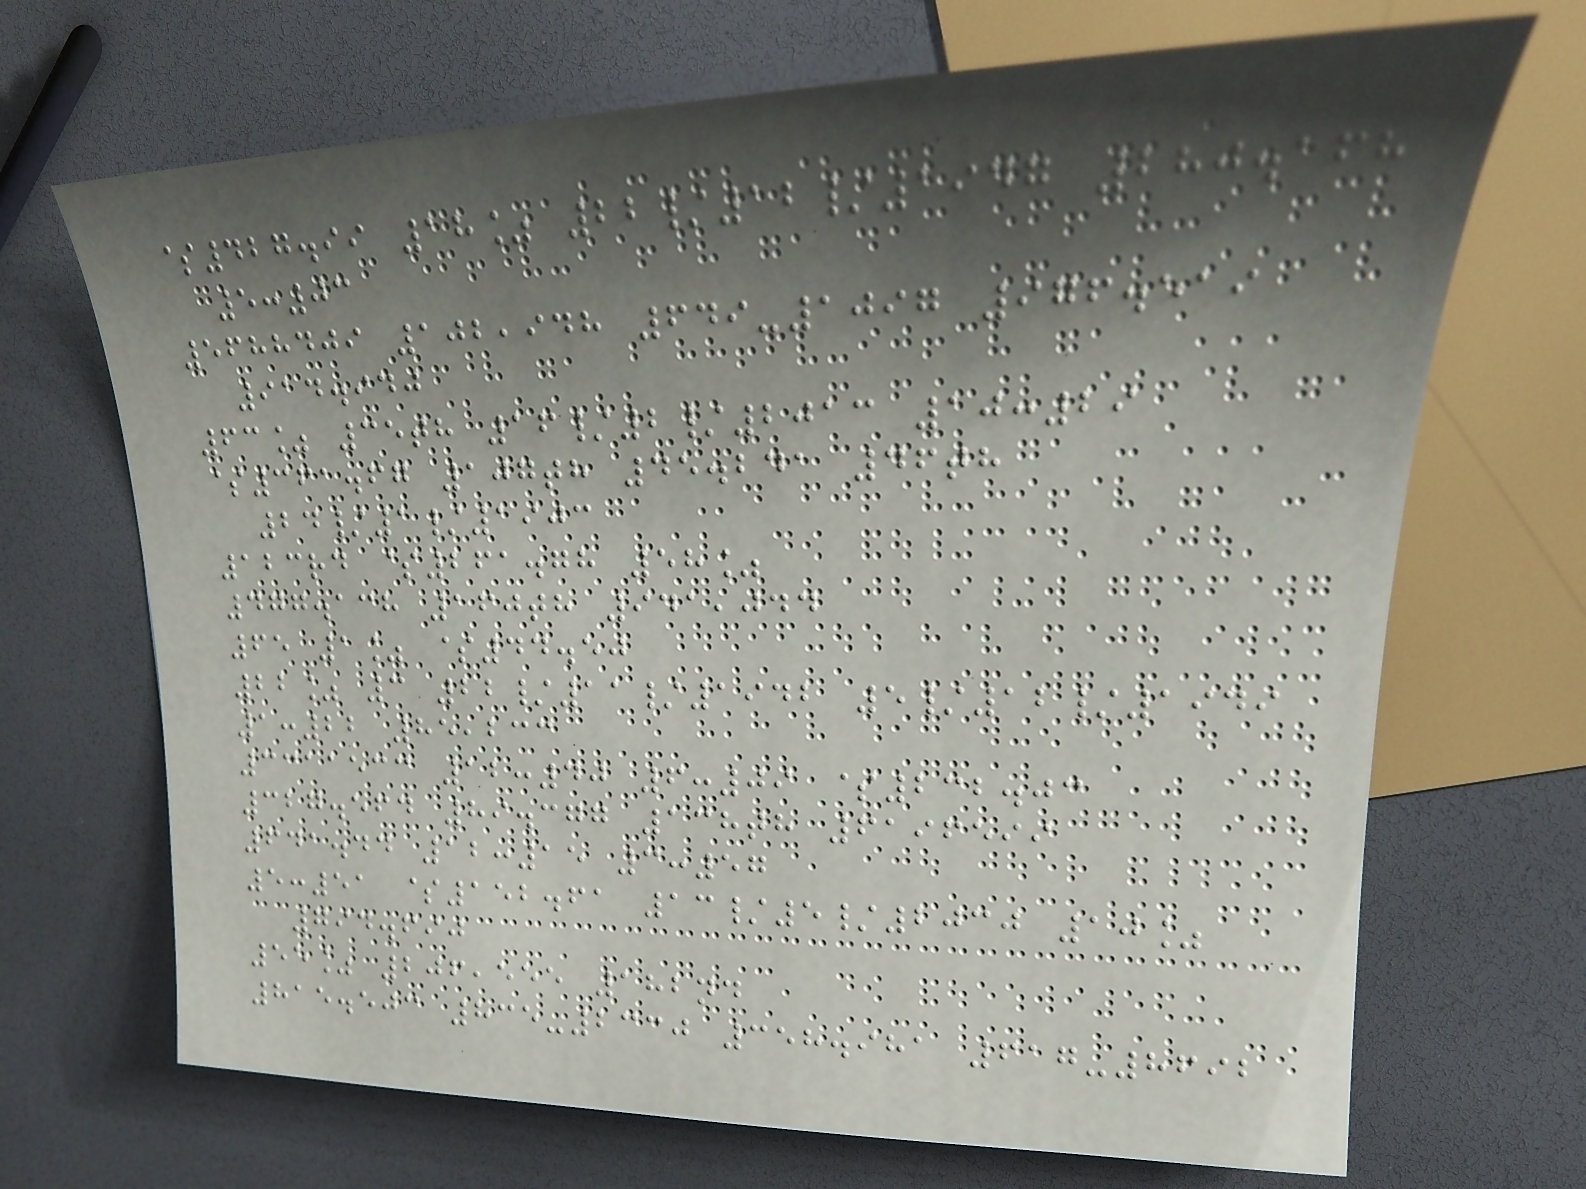$427.99 18% 22/12/1947 280.168
5:03
5688409 102,948 649-1097 976.519
914.940
63% 35th 16/2/2013 10:29
$361.67 107th 45.241 46th
24/1/1903
123rd $261.78 58%
477.138 160th 941,044
65 1% $44.50
22% 3 22/11/1942 5/12/1949
1:22 85,233
3311533 12:40 6:09 $232.03
327.564 89.377 138th 6196599
641.44 12:15 3:57
5:51 $152.61 13/5/2030 10%
794.690
55% 206,555 182nd
815.503 835-2330 358.981 617-8692
